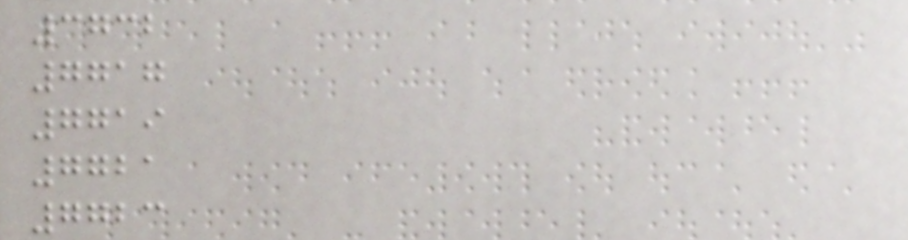3732
7717
7719
7721
7723
